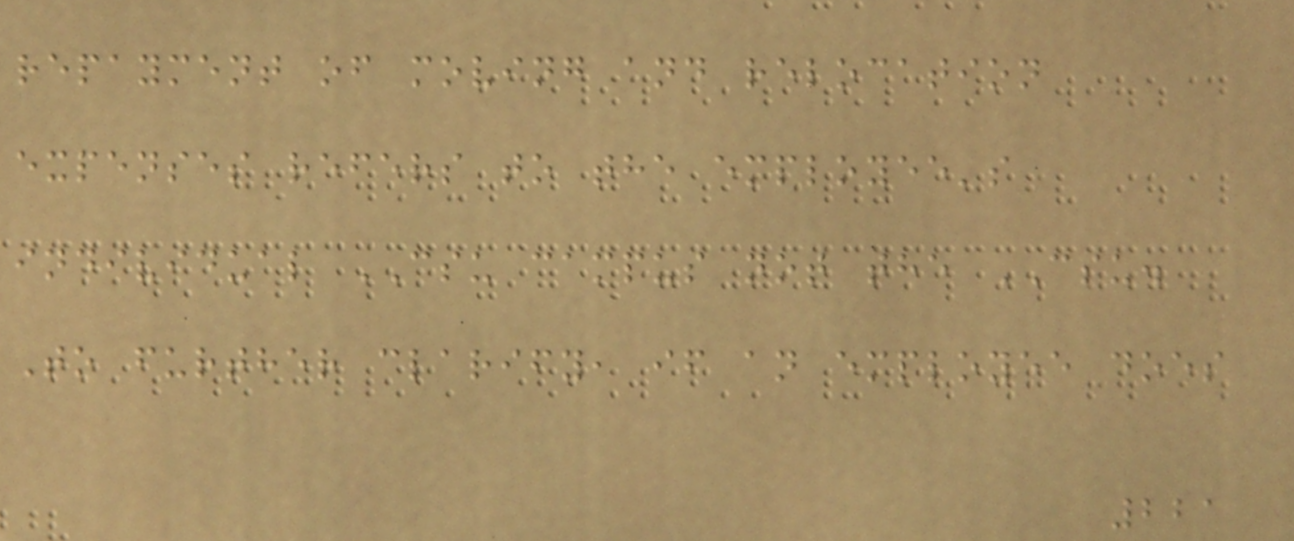repayment of moving and relocation
expenses refers to the employee's
individual CSU campus not the CSU.
To further clarify, if an employee does
221
